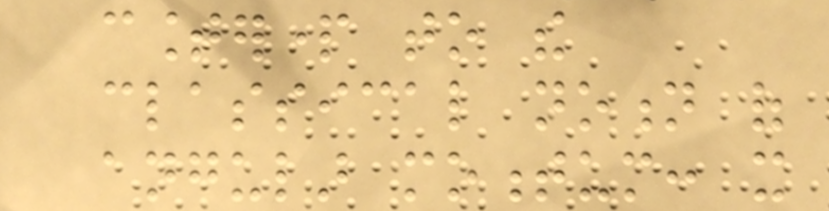counterpart to the
classical notion of
angular momentum: it
